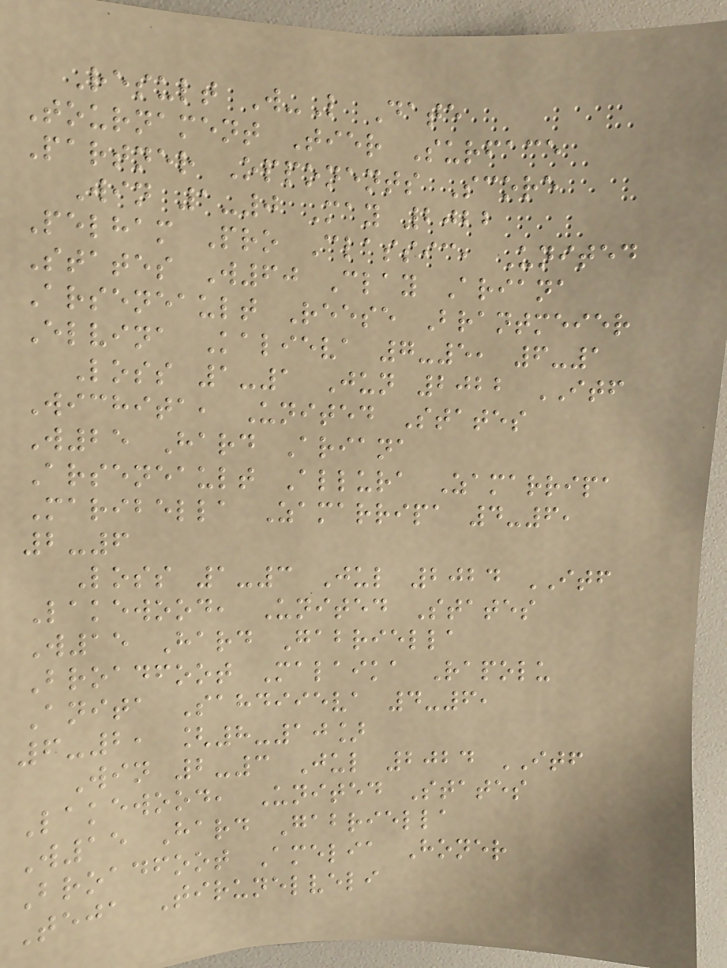Result W-L Date
Tournament Tier Surface
Partner Opponents Score
Win 1-0 May 2022
Pelham Pro Classic, United
States W60 Clay Ariana
Arseneault Reese Brantmeier
Elvina Kalieva 7-5, 6-1
Loss 1-1 Jun 2022 ITF
Wichita, United States
W25 Hard Ariana
Arseneault Allura Zamarripa
Maribella Zamarripa 4-6,
2-6
Loss 1-3 Jul 2024 ITF
Lakewood, United States
W15 Hard Gabriella
Broadfoot Malaika Rapolu
Anita Sahdiieva 4-6,
6-2, [8-10]
Win 2-3 Jul 2024 ITF
Lakewood, United States
W15 Hard Gabriella
Broadfoot Amelia Honer
Teja Tirunelveli
